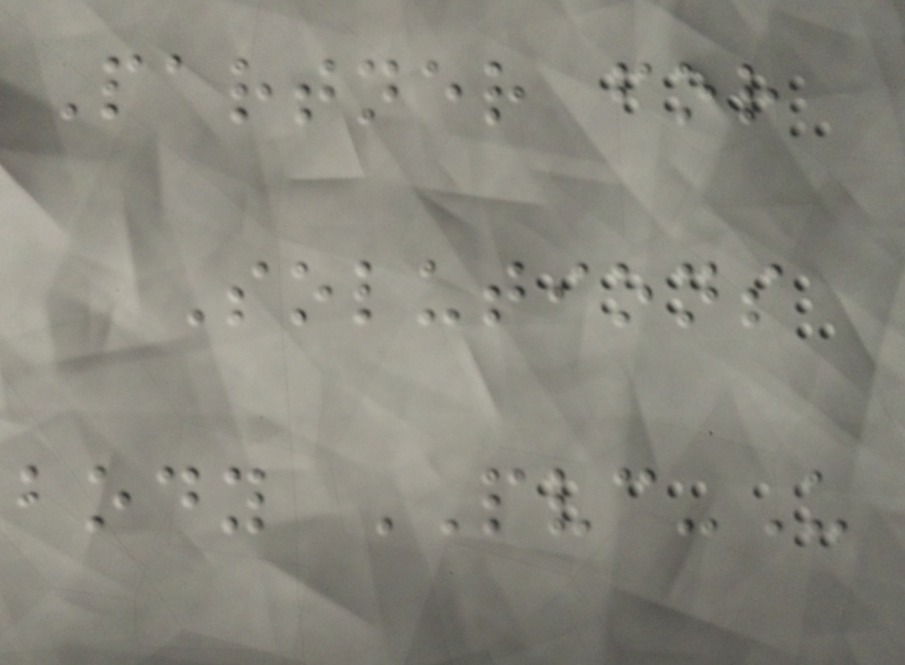Partner for
Solutions
body PVC-U
